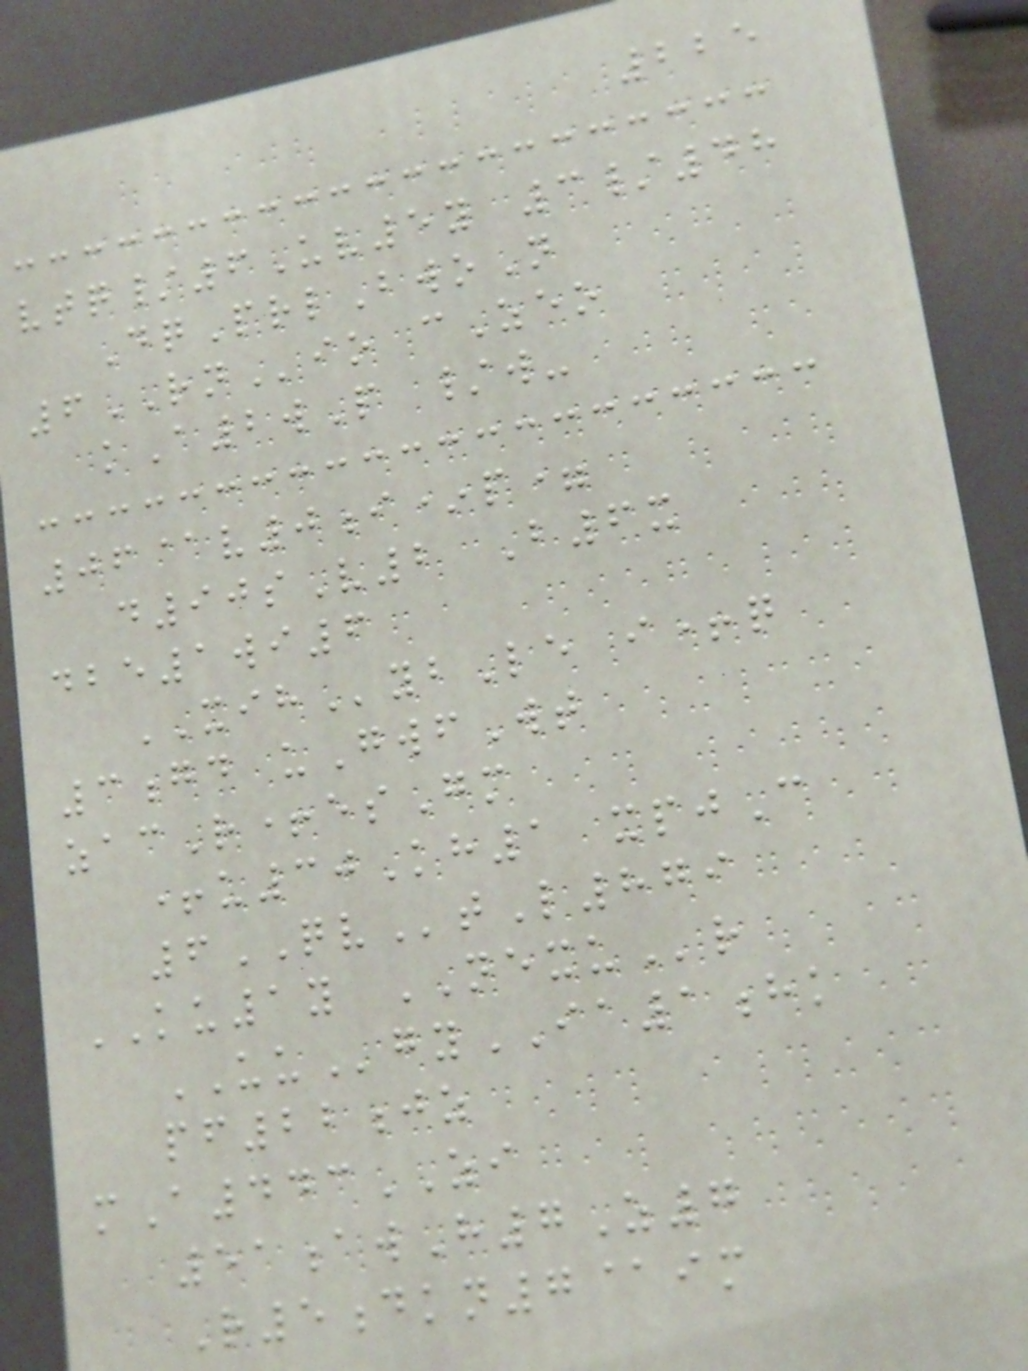225
vtq/6Uv5y 3/48
DqPrlBwoN
6RNio cZeo
kA2wP /w-
06@v0i*p=
d90sV2 B6x
dbe1wi6
XIHybLe i+q
3gd uGwfWt
zacR+esGm
+u30Kh1 xpjC
6QVtL879
KU1y NEXUr
UUgyIA1hk
pf22jz
mA443ZI
51awH7Z7
R5dkn7@im
